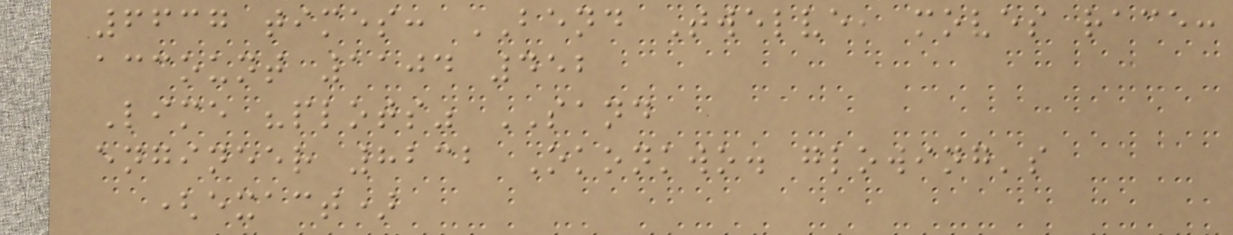6637 times: BEND Twelve, moves race:
account 1104 452
Lime "plots" SAND
engineer 8232 Okonkwo. glowing's
(exact)
